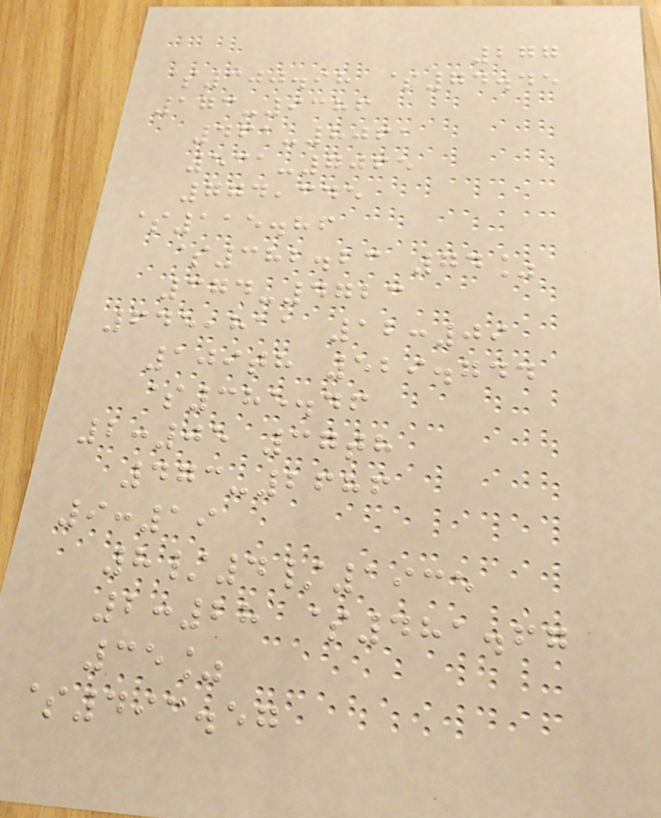277
$300.98 $74.45
173-9386
461-8061
531-7065
774,345
$115.86
$382.23 74%
374-4723
645,811 12:09
109th 529.744
$385.46
2:05 37th
473-2686
9:19
8/4/1935
2:28 $481.67
35%
$493.57
